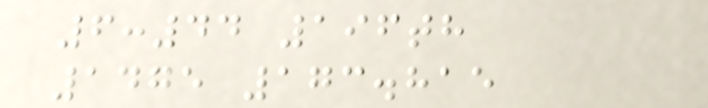6:44 196th
1475 173.815
